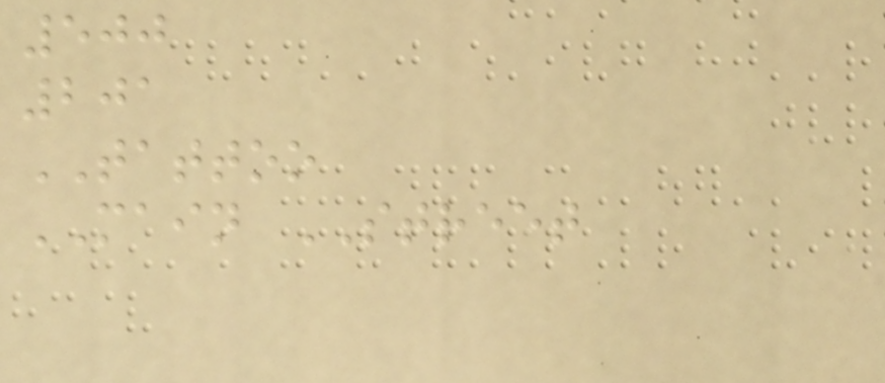500
201
TATTOO
MAIN STREET
